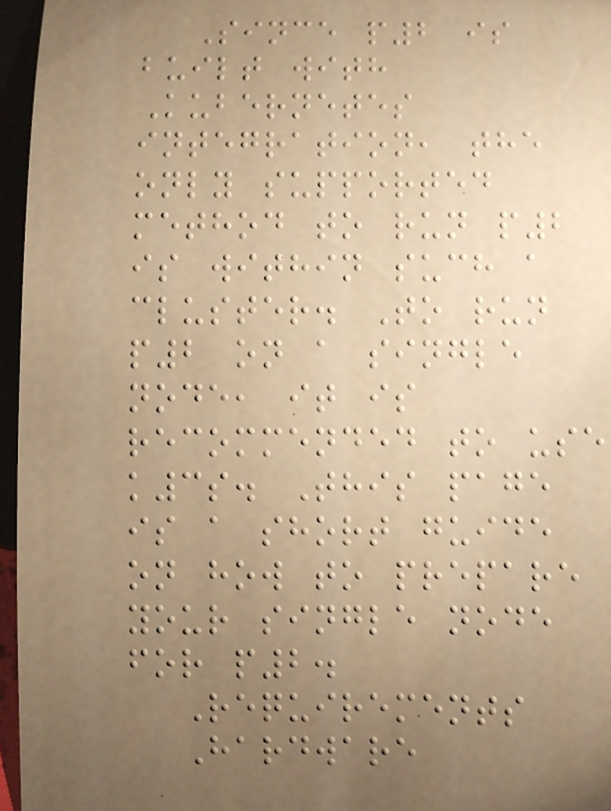Since p2 is
built with
Kubernetes
integration, the
only supported
method to run p2
is within such a
cluster. To run
p2 on a single
node, it is
recommended to use
k3s. This page
is a short guide
on how to prepare
your single node
for p2.
Requirements
Hardware
